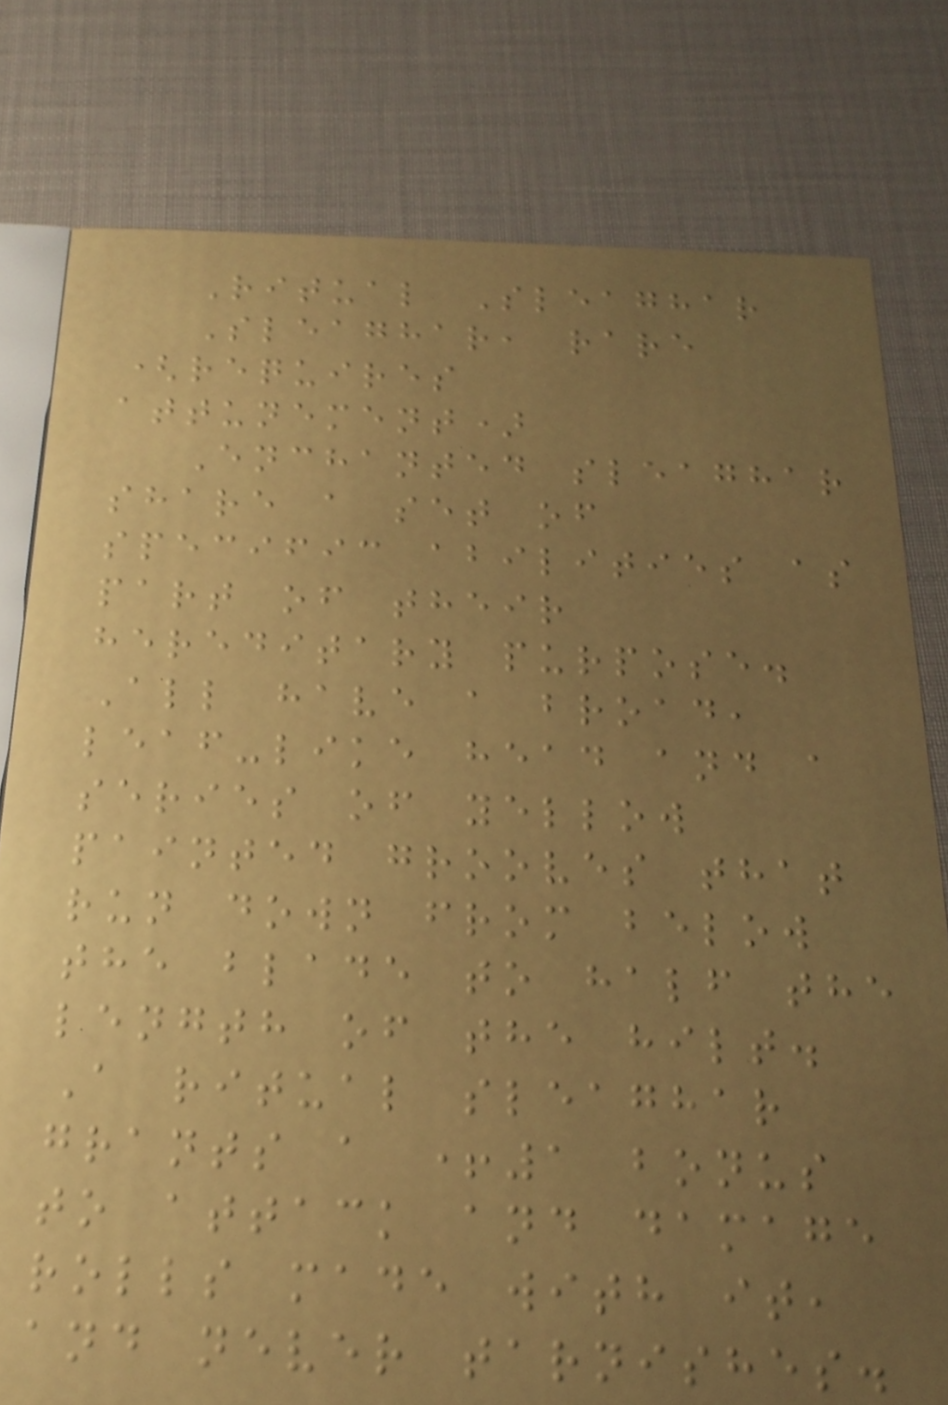Ritual Sleaghar
Sleaghar, rare
(requires
attunement)
Enchanted sleaghar
share a set of
specific abilities as
part of their
hereditary purpose.
All have a broad,
leaf-like head and a
series of yellow
painted grooves that
run down from below
the blade to half the
length of the hilt.
A ritual sleaghar
grants a +1 bonus
to attack and damage
rolls made with it,
and never tarnishes.
